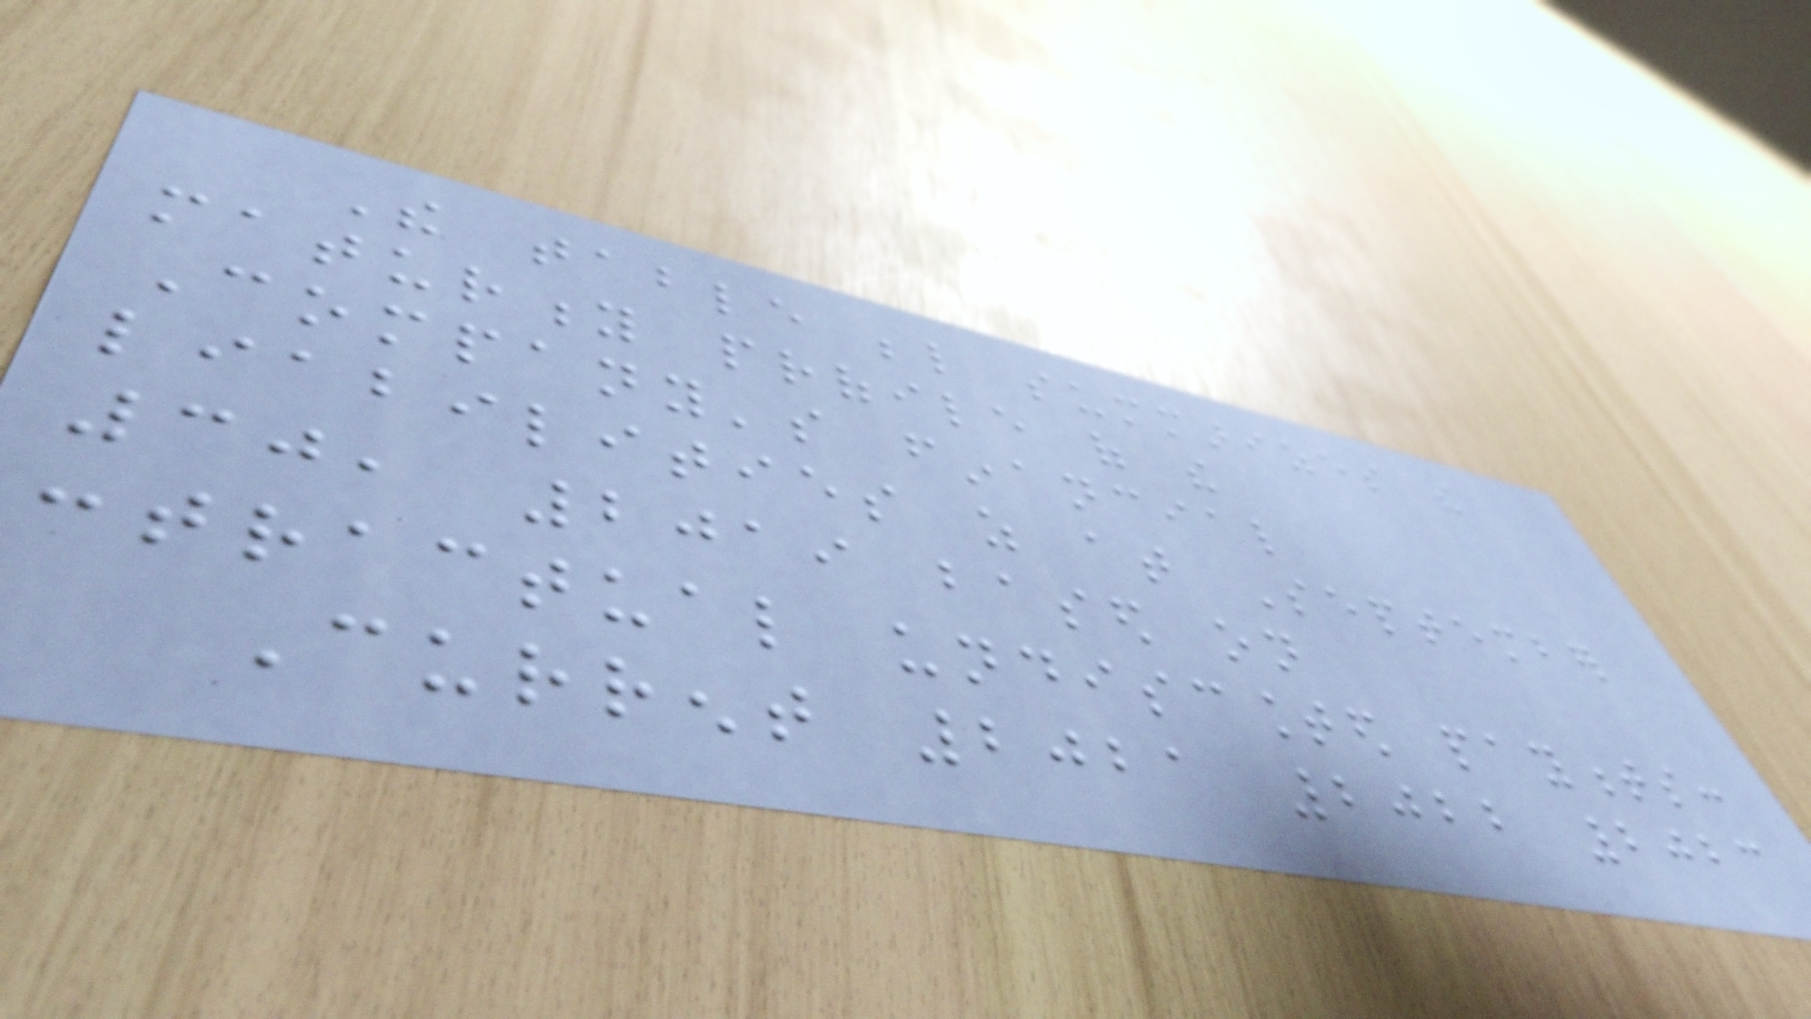The table below summarizes the
maturity profile of the
Company's financial
liabilities as at September
30, 2019 based on
contractual undiscounted payments:
Current 2021 2022 2023
